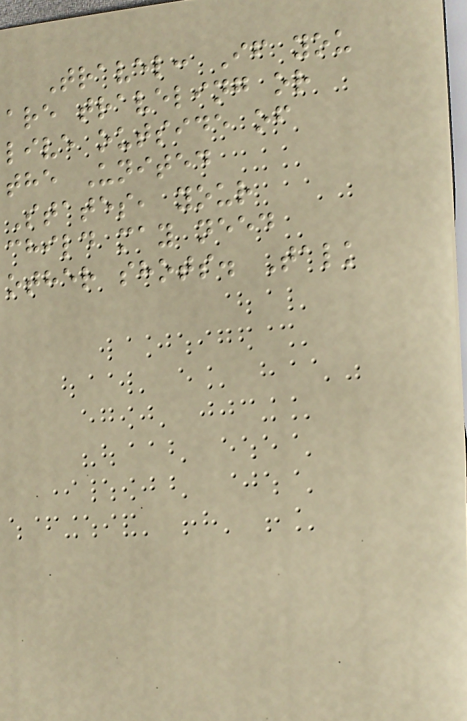Travel: If you
are traveling or
live outside of
the United
States, your
child may need
other shots. Talk
